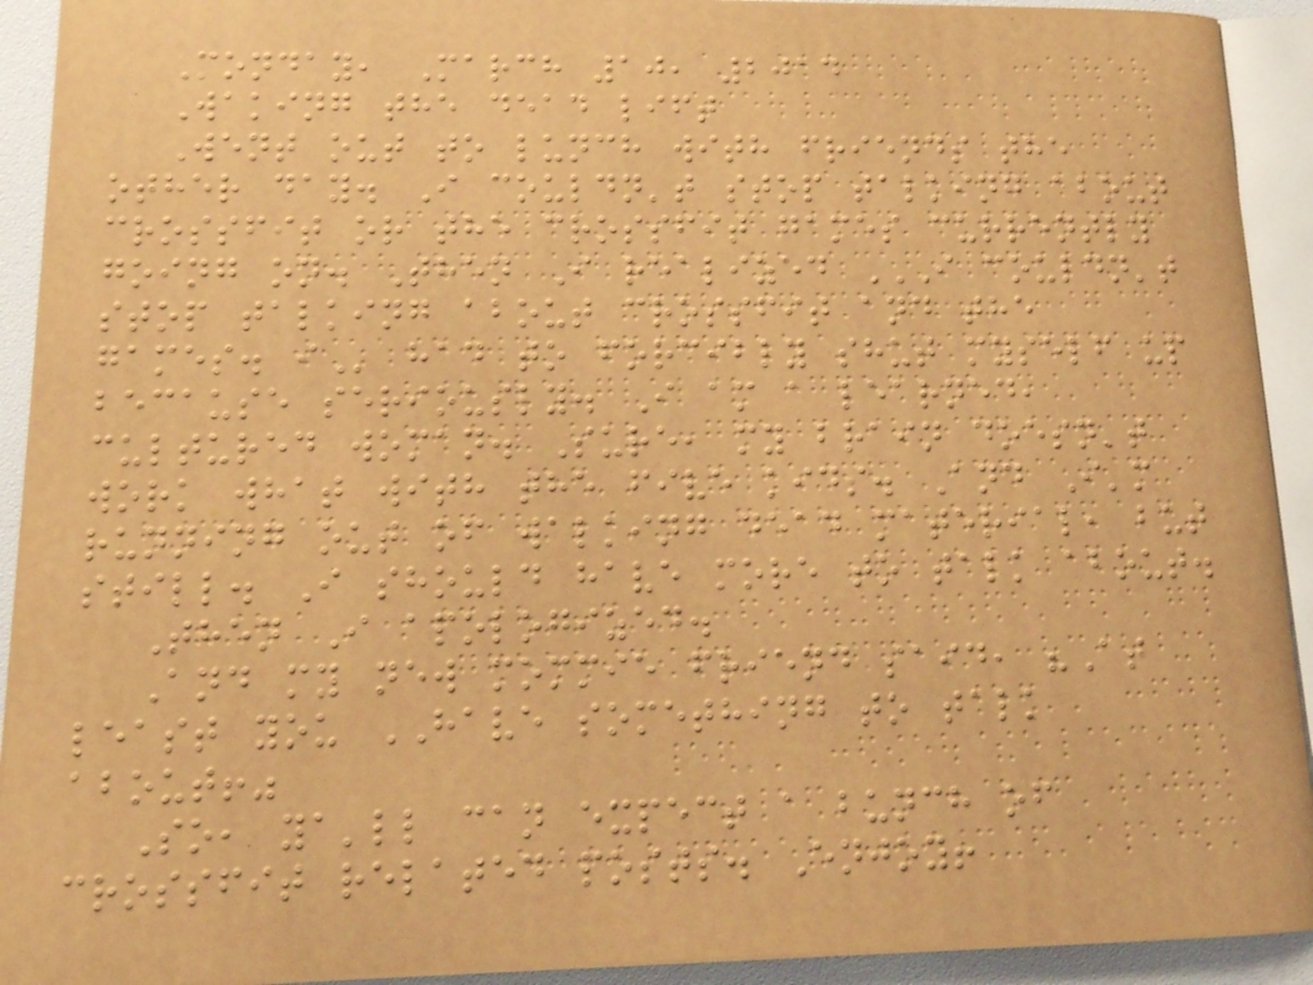Monday, March 10, 2014
Waking the dead lift
Went out to lunch with friends the
other day. I couldn't stop talking about
crossfit or the crossfit games currently
going on. Then I realized I COULDN'T
STOP TALKING ABOUT CROSSFIT AND THE
GAMES. I had to forcibly shut myself up
because seriously. I am a learned,
cultured woman. Sure, my brain doesn't
work what with the five kids. And I'm
running out of walking dead material, but
still. I should have more to talk about.
Then I apologized.
And my new mommie friend said, "At
least you HAVE something to talk
about!"
So, ya'll can expect a bunch of
crossfit related posts. Enjoy!
